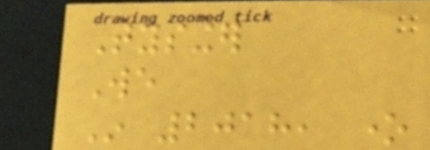Tysinger
We
In 2018, one
